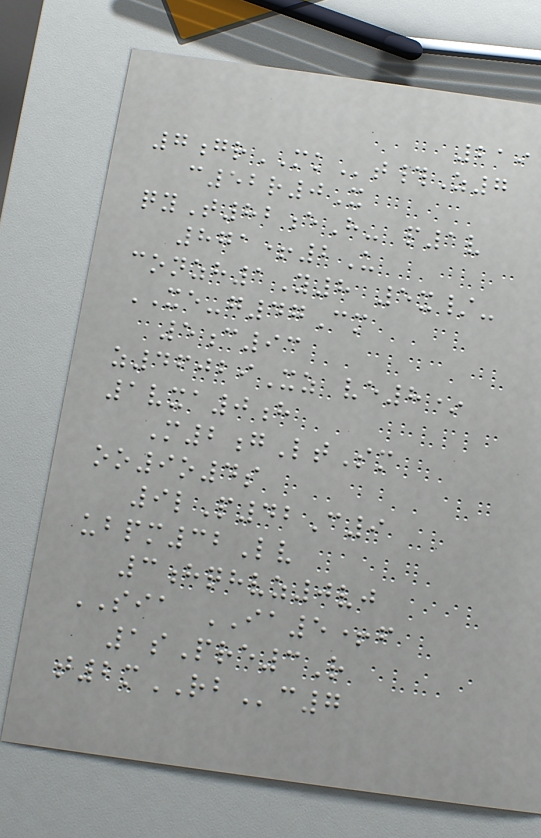219
7grMKt#Z7
c52r0X
qyT82eH- p1v
871+2U
conzh1Y8 5x/-
XE-g47Cm
5c93
z46029Xz ve8*
1vxa0h
M2gLtSm
oo9o4s
9lP42C9
ubpm32Lv
3hqhvz0vj
SIA IA5+f
1sPre3R
t2mRBc7
